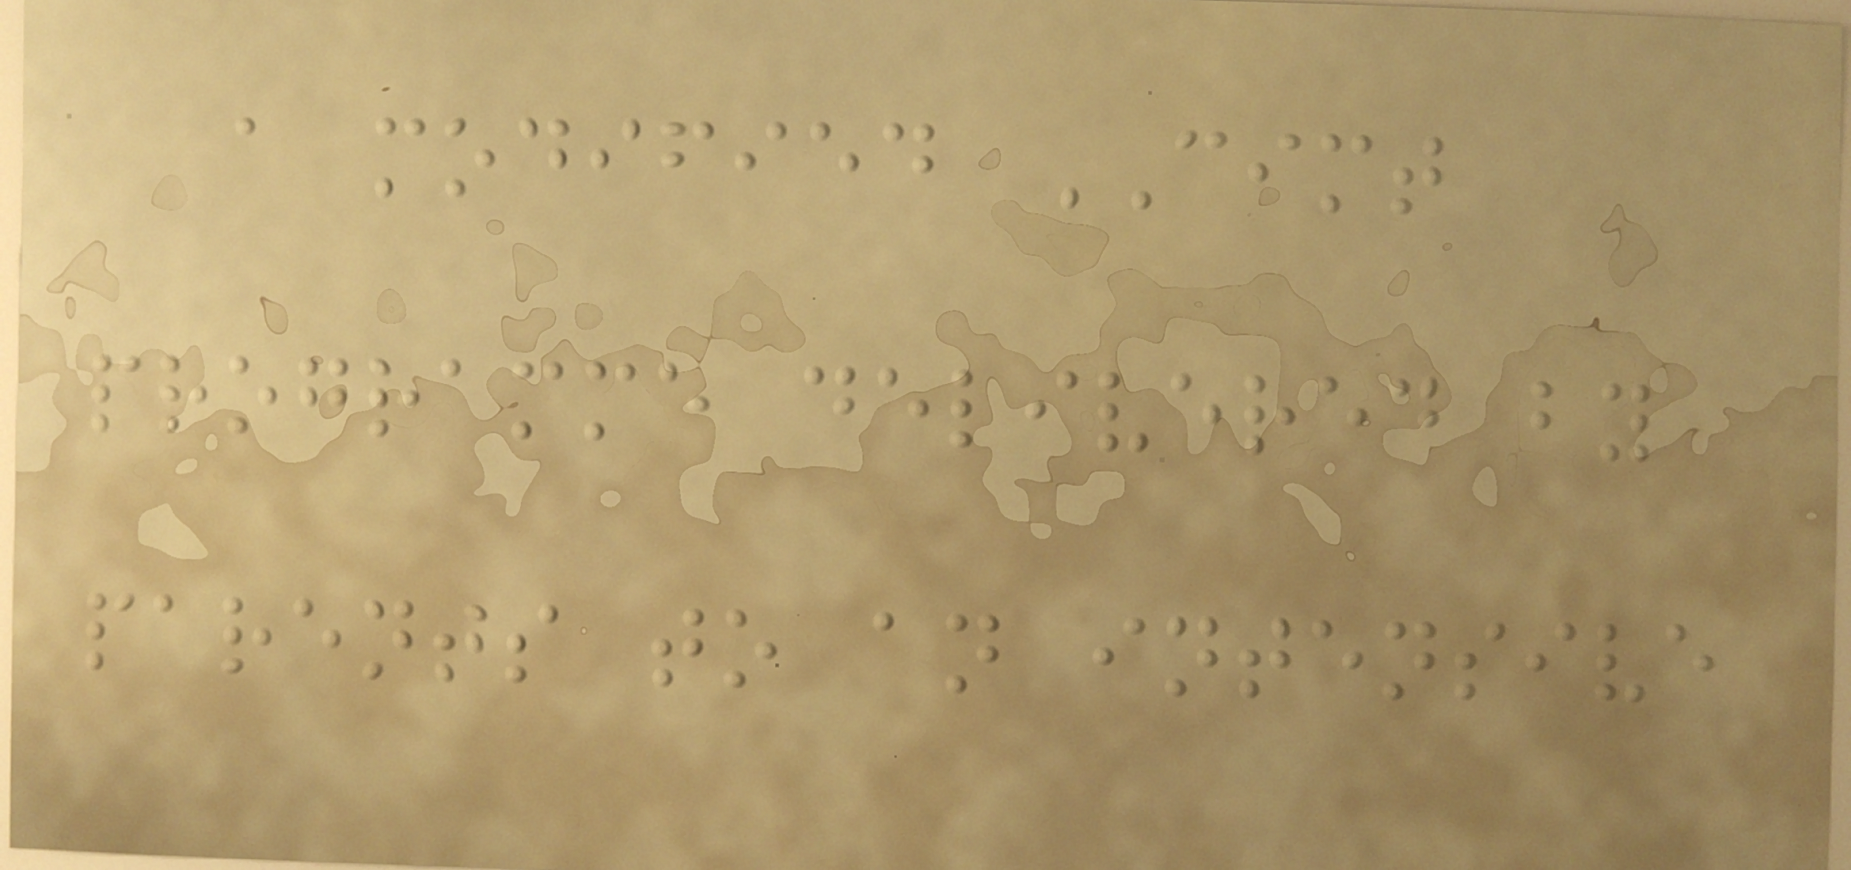a modified CIMT
programme delivered by
parents to an intensive
